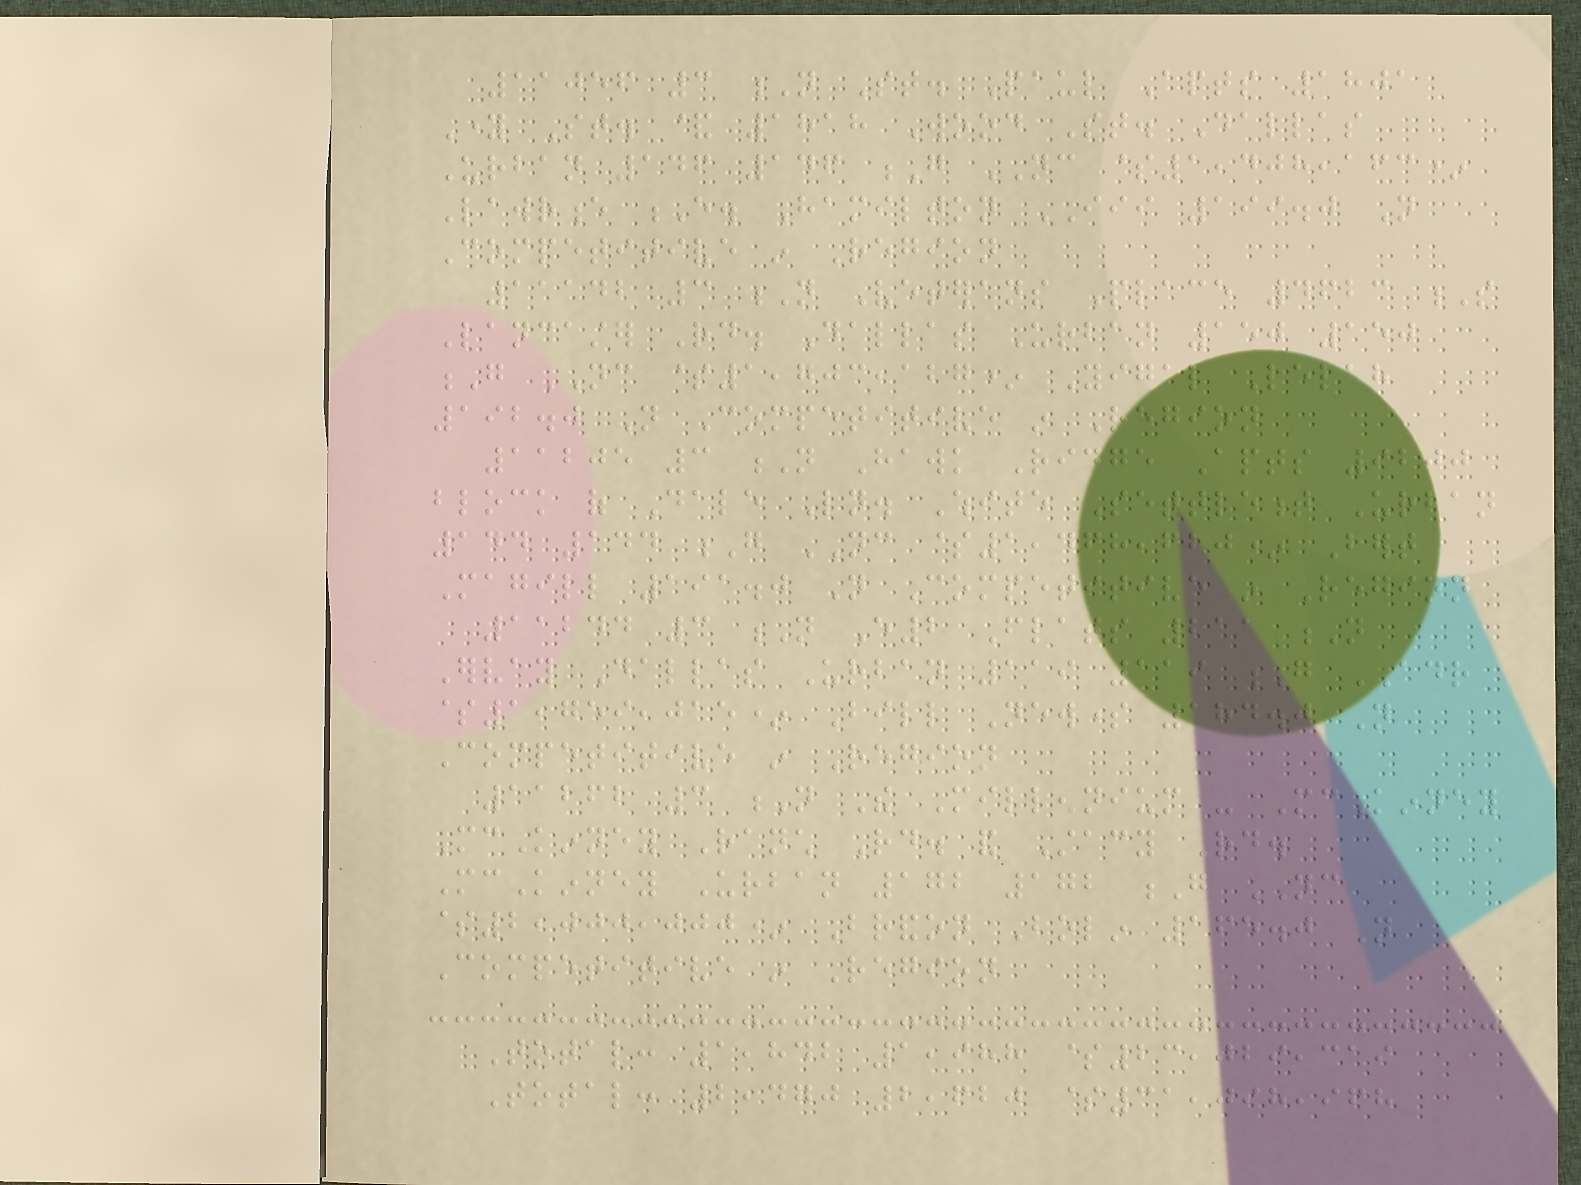11056 3 N St. Paul Apts 1801
Young St. & 1818 Wood St. Dallas
Urban 146 146 G NC $1,408,163*
Lawrence E. Hamilton III 199.0 Not
Competitive in Region
11142 3 N Veterans Place 4623 S
Lancaster Rd. Dallas Urban 150 150
G NC $1,703,127* Yigal Lelah
192.0 Not Competitive in Region
11205 3 N Hawk Ridge Apts 9200
block of Dale Ln. White Settlement Urban
144 144 G NC $1,468,620* Bert
Magill 191.0 Not Competitive in Region
11244 3 N E2 Flats 211 N
Ervay Dallas Urban 119 119 G ADR
$1,759,015* Bill Newsome 184.0 Not
Competitive in Region
11262 3 N The Millennium - McKinney
McKinney Ranch Rd. and Stacy Rd.
McKinney Urban 172 172 G NC
$2,000,000* Brandon Bolin 165.0 Not
Competitive in Region
Total: 1,842 1,988 $23,029,319
Total: 2,470 2,620 $31,098,968
